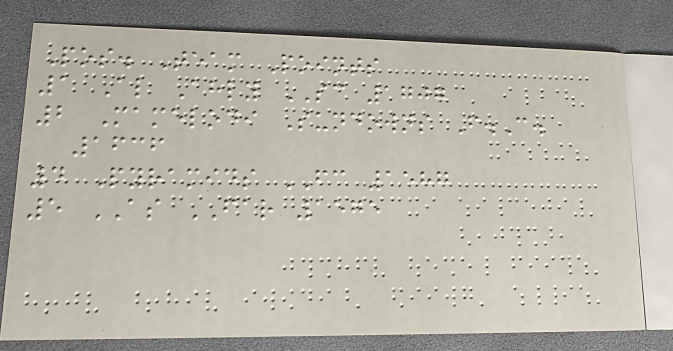Pos. Team Points
1 Al Ahly SC 1707
2 Mamelodi Sundowns F.C.
1636
4 Pyramids FC 1587
5 AS FAR 1575
